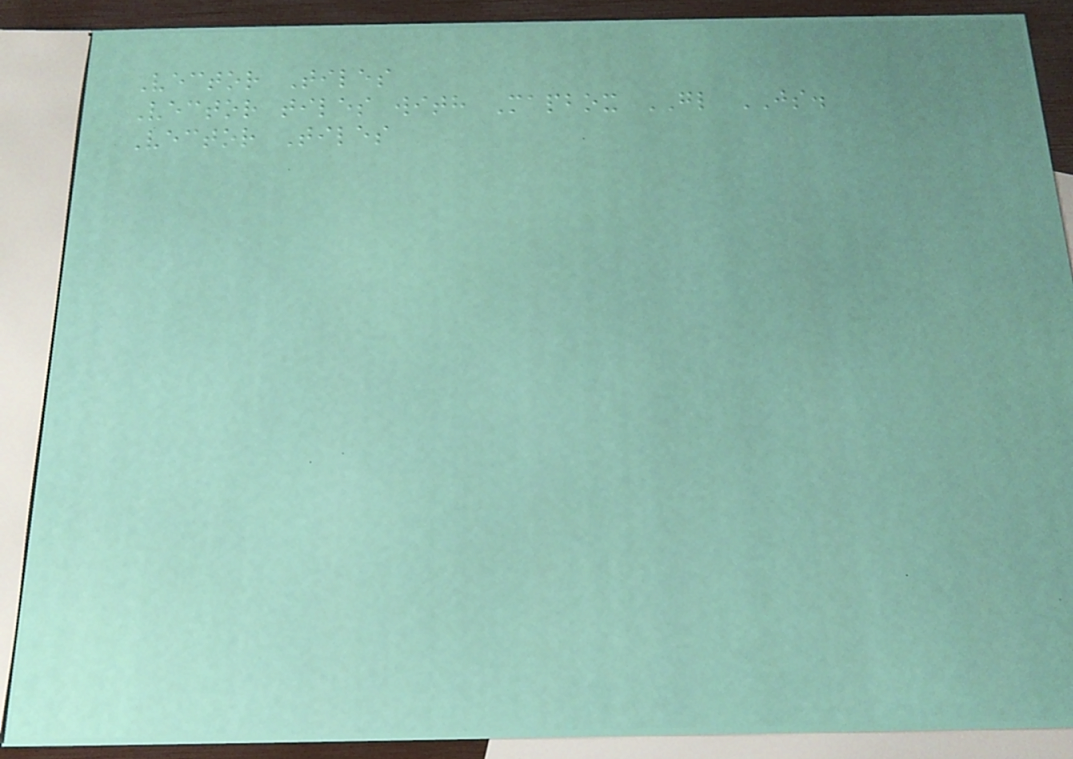Vector Tiles
Vector tiles with Mapbox GL JS.
Vector Tiles
